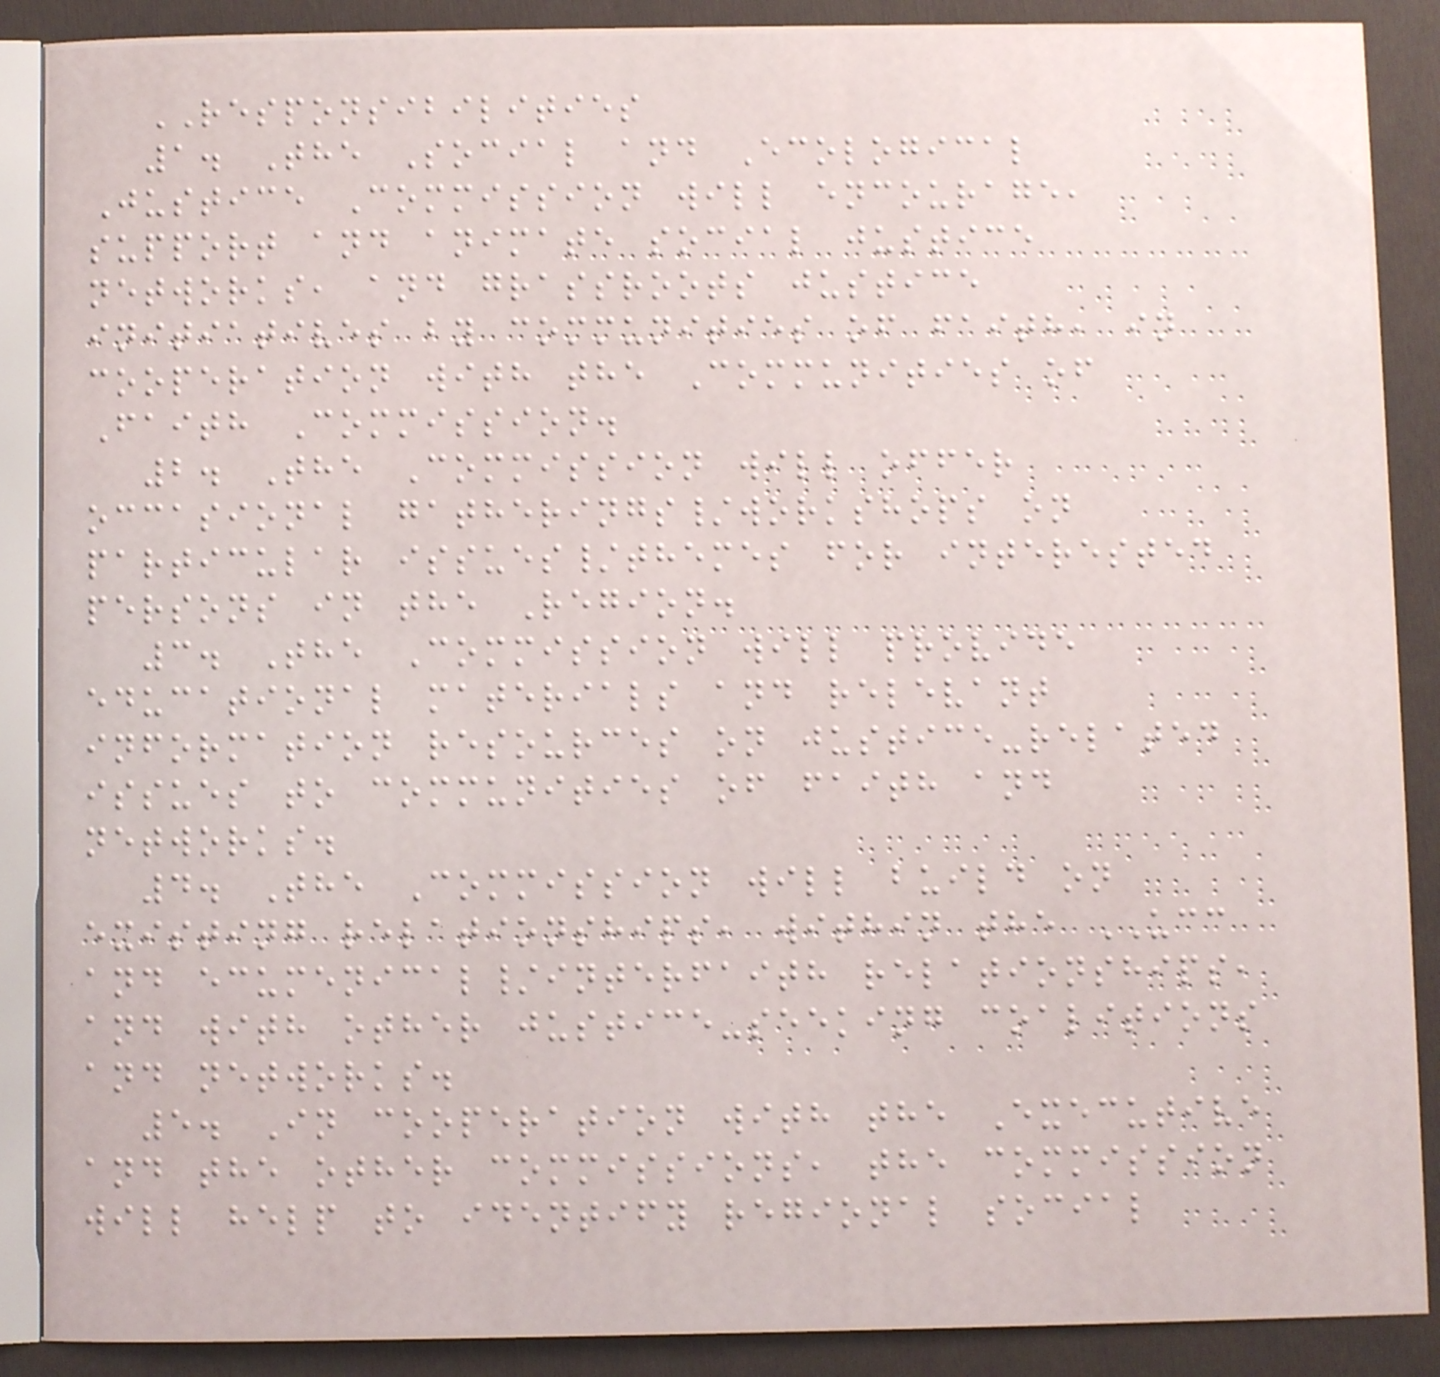RESPONSIBILITIES
1. The Social and Ecological
Justice Commission will encourage,
support and animate social justice
networks, and grassroots justice
initiatives by communities of faith, in
cooperation with the Communities of
Faith Commission.
2. The Commission will offer
occasional gatherings/workshops on
particular issues/themes for interested
persons in the Region.
3. The Commission will provide
educational materials and relevant
information resources on justice-related
issues to communities of faith and
networks.
4. The Commission will build on
existing relationships, within the UCC
and ecumenical/interfaith relationships,
and with other justice-seeking coalitions
and networks.
5. In cooperation with the Executive
and the other commissions, the commission
will help to identify regional social
